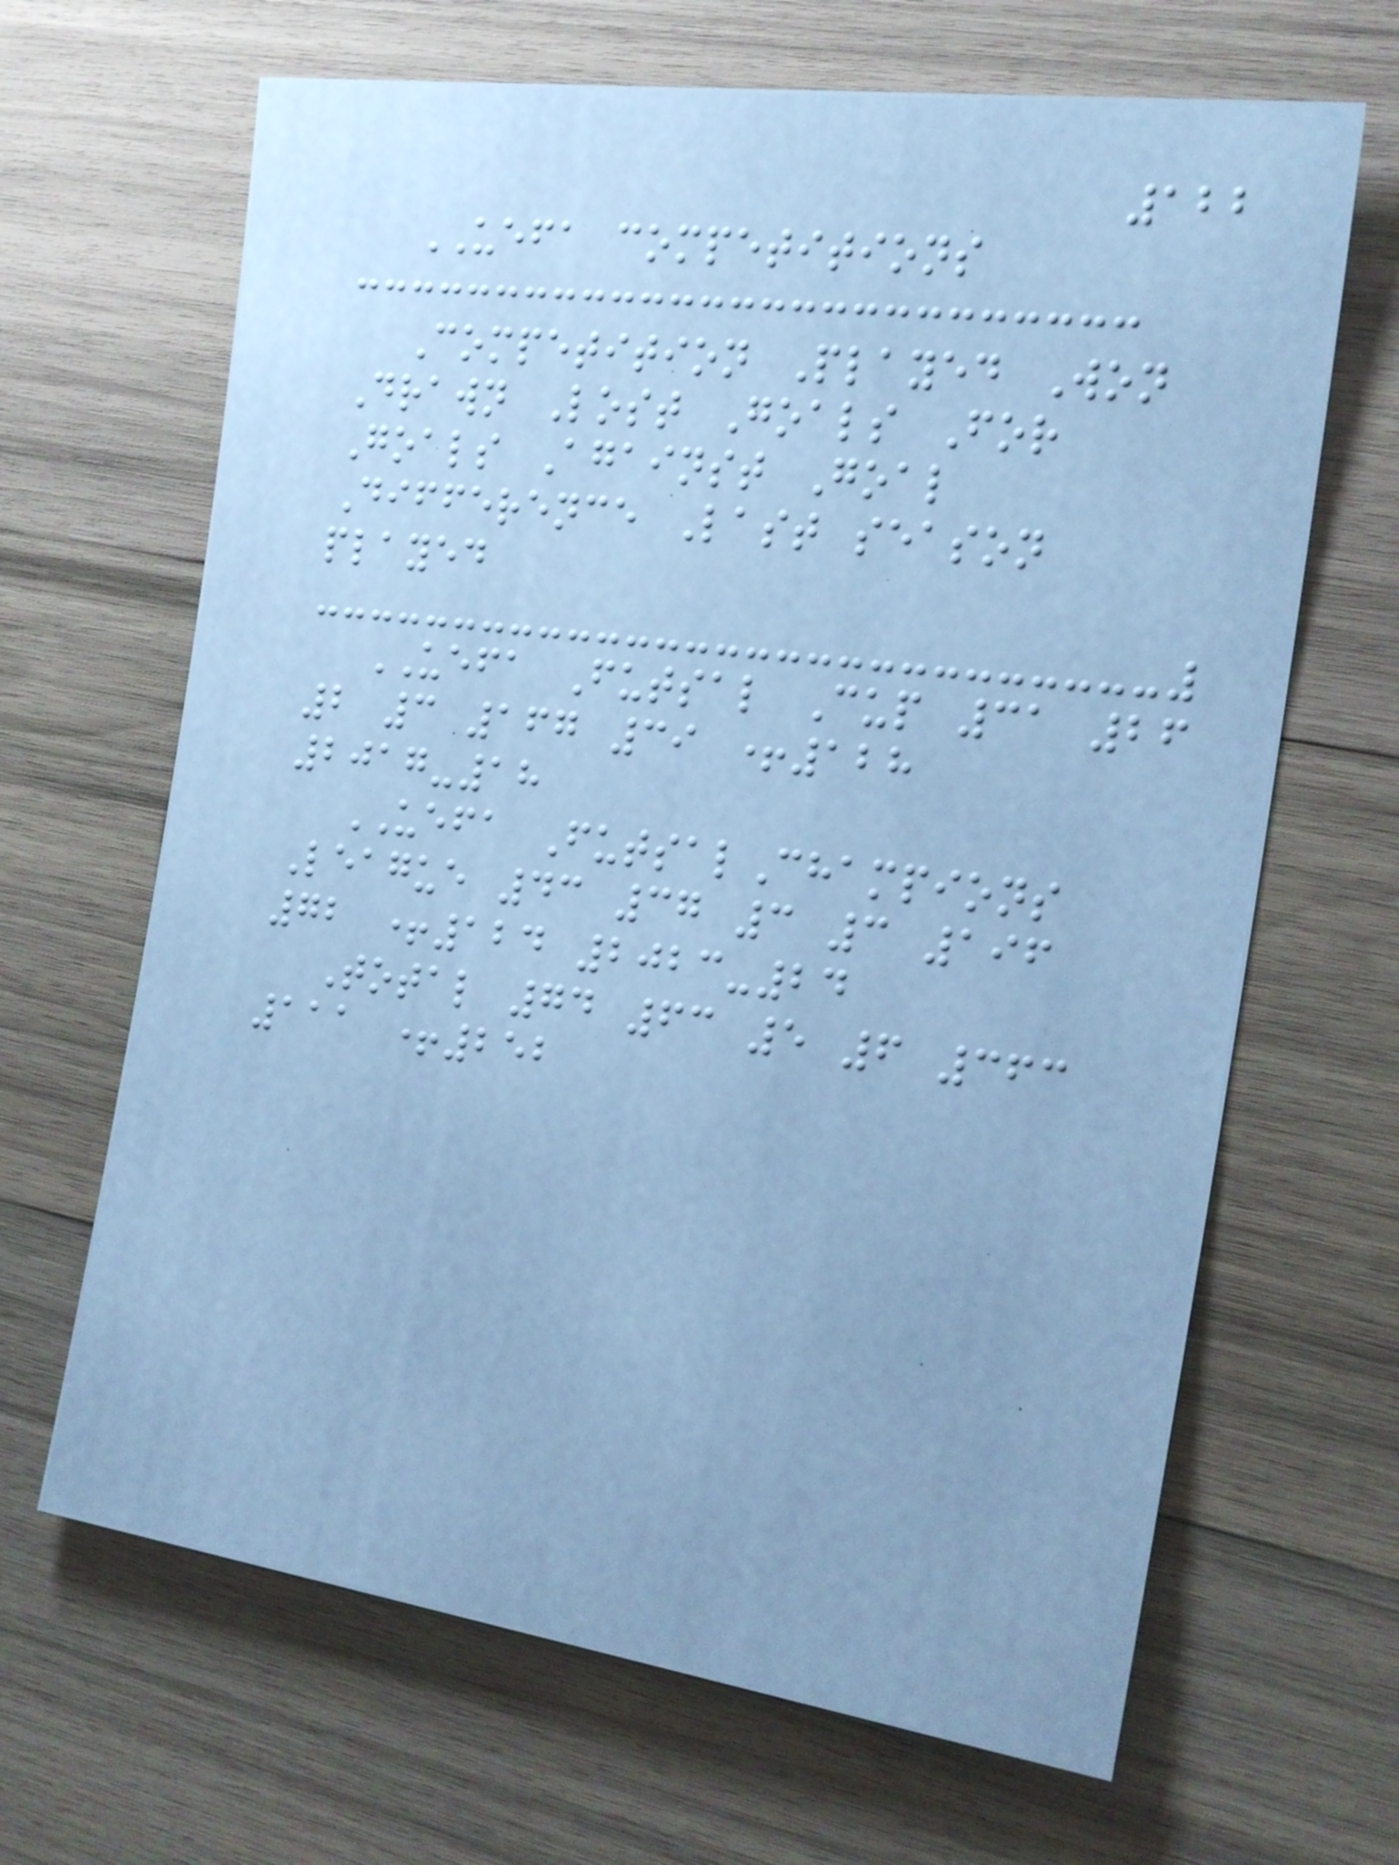122
UEFA competitions
Competition Played Won
Drawn Lost Goals For
Goals Against Goal
Difference Last season
played
UEFA Futsal Cup 31 26
2 3 167 39 +128
2017-18
UEFA FutsalChampions
League 43 37 3 3 196
72 +124 2023-24
Total 74 63 5 6 363
111 +252
